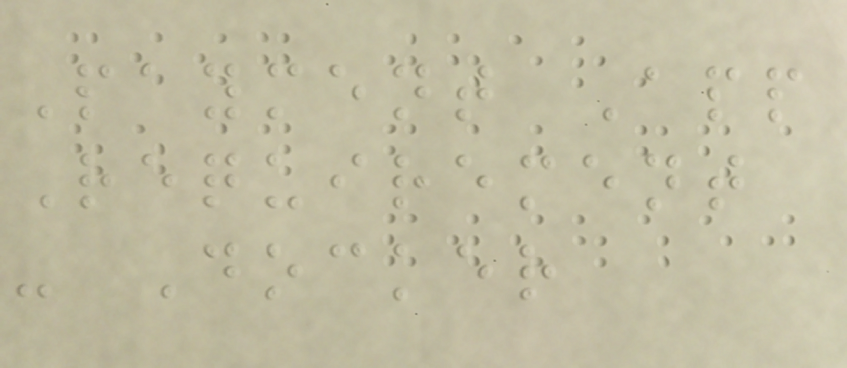Payment App
Requirement
- Docker
